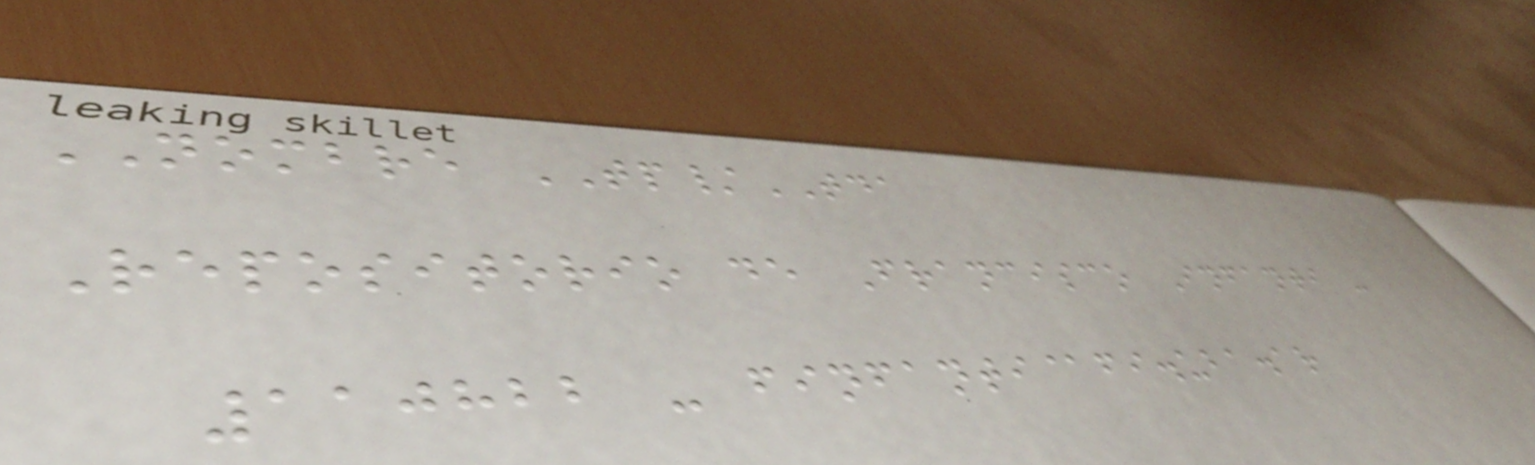NOMBRE TP/TDA
Repositorio de Francisco Infanti -
110822 - finfanti@fi.uba.ar
